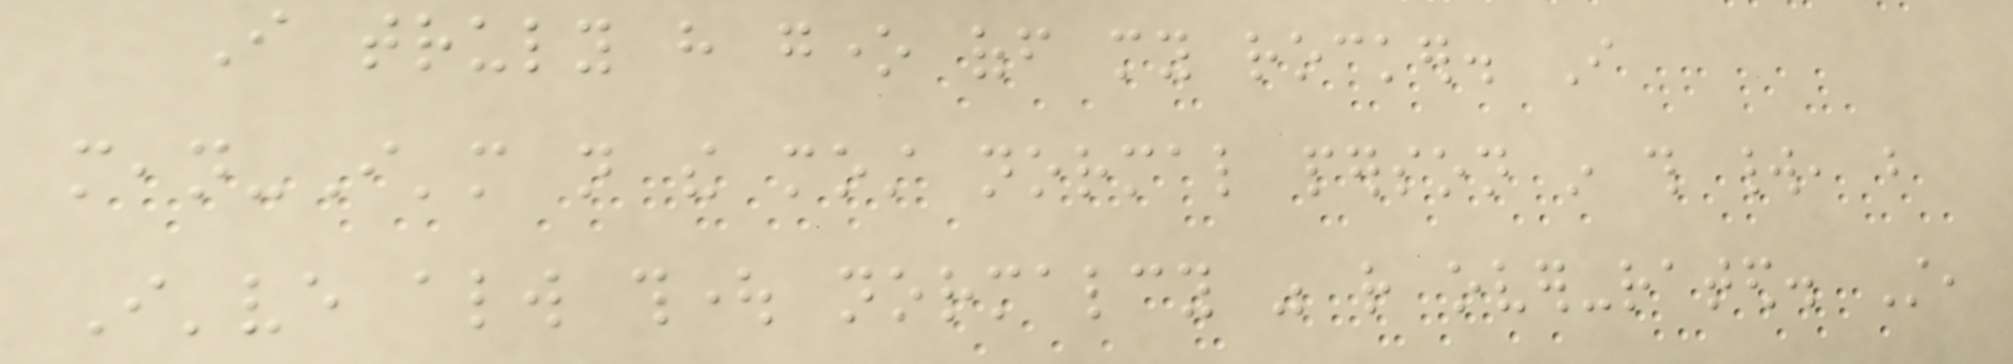I truly have gone off my rocker. I
mean-I'm not the most normal person in this world, but
I've always thought normalcy was rather over-rated. Still,
